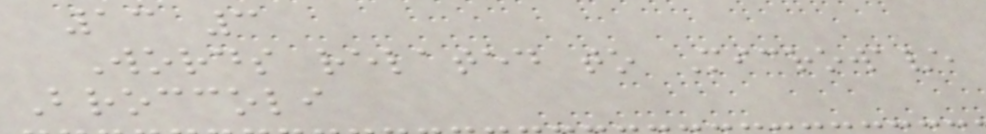13 3
Words related to Microwave
Broccoli
